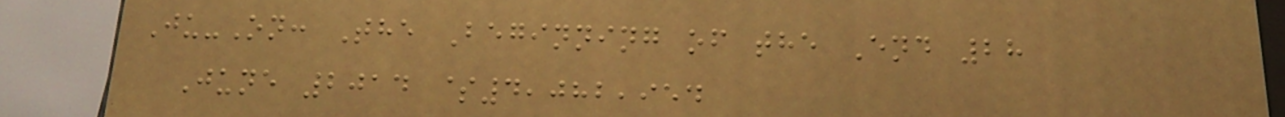Ju-On: The Beginning of the End 28
June 2014 $4,082,954
